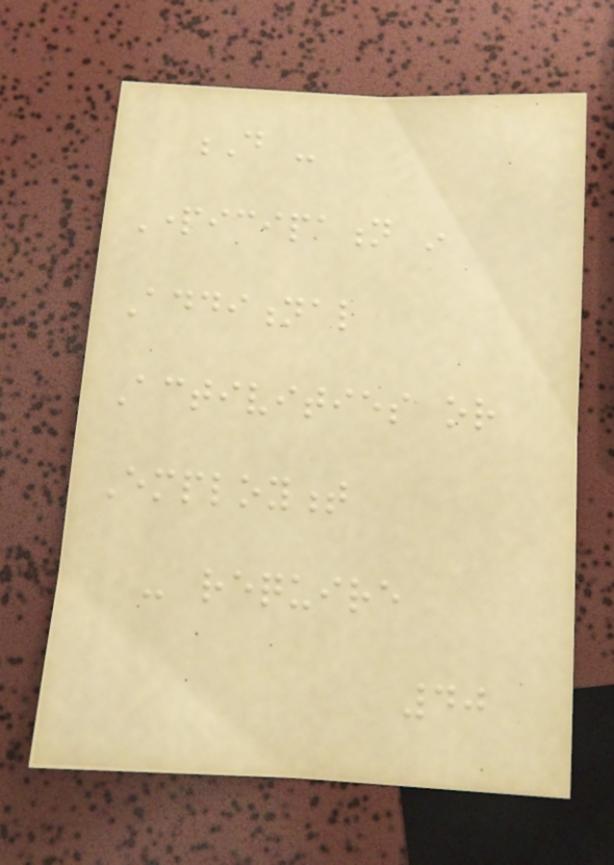D -
Participation in
Additional
Activities or
Employment
- require
40
